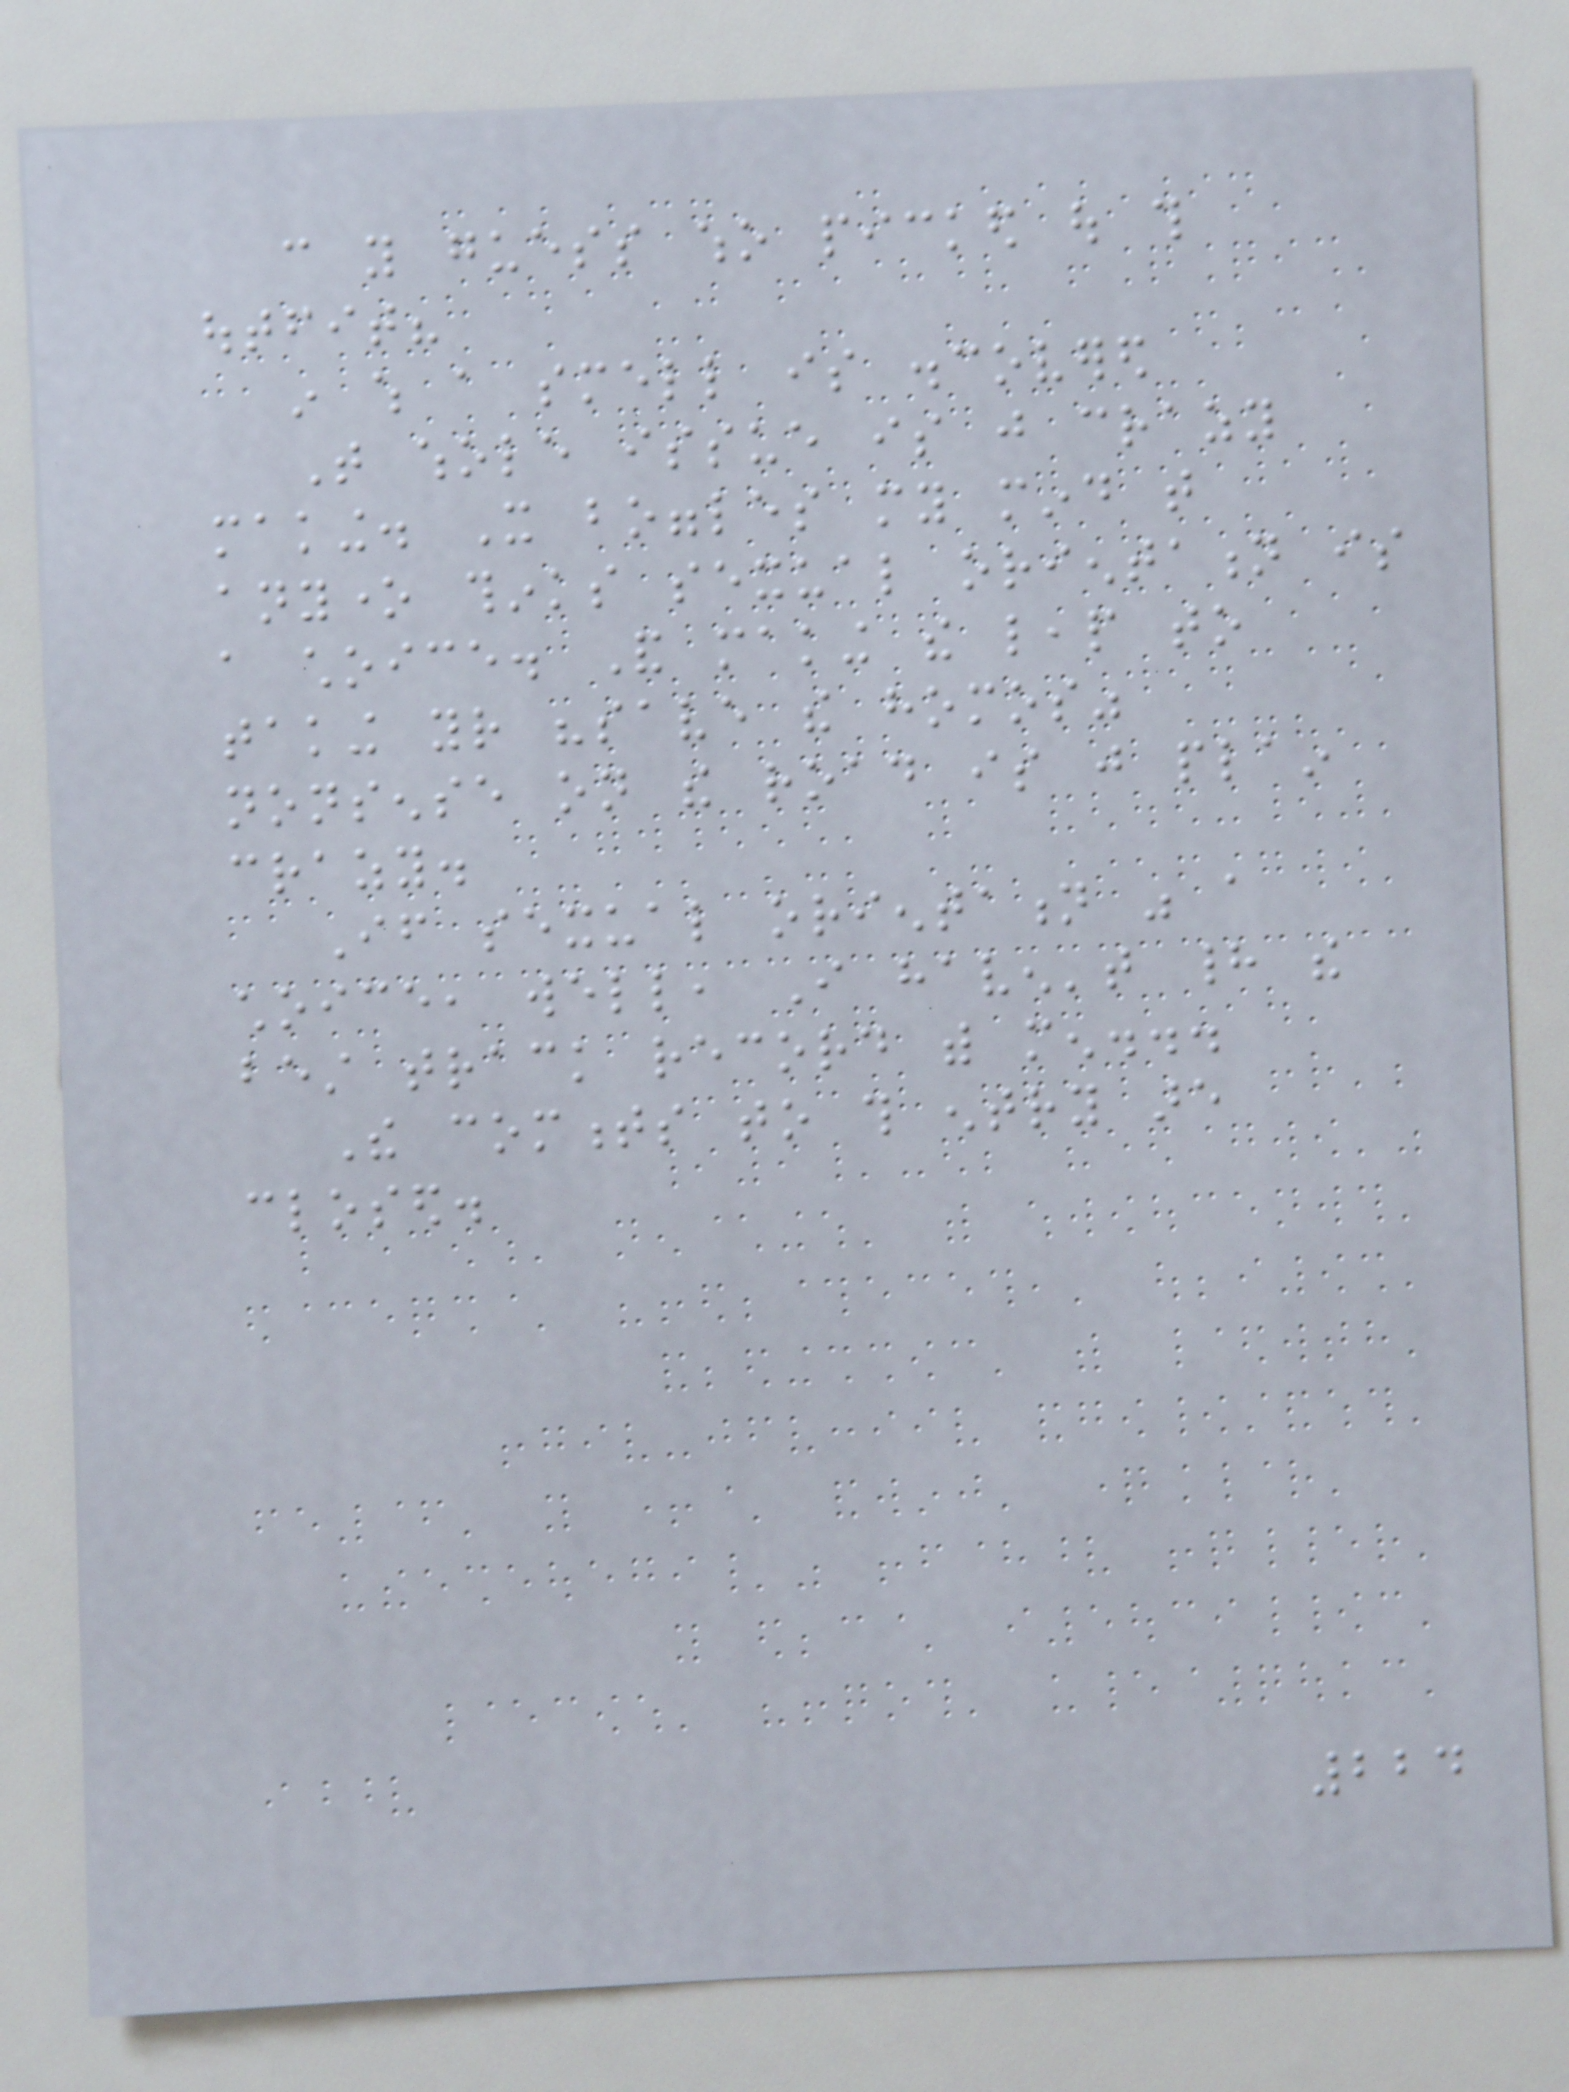can you guess who picked out this
outfit?
in which a smell is discovered
That whole issue is just crazy
making. It boggles my mind that
anyone thinks sexual orientation is
a choice. And making the leap to
taking your "save the homos"
nonsense on the road is just plain
crazy.
If sexual orientation was a
choice, well, I haven't had the
best track record with men...
The comments to this entry are
closed.
224
